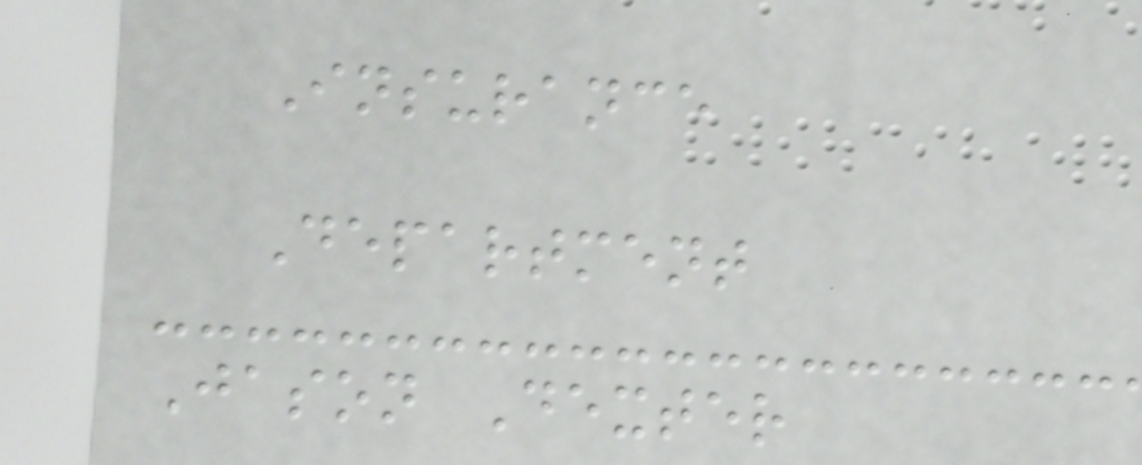Insurance
Department
Jason Dexter
